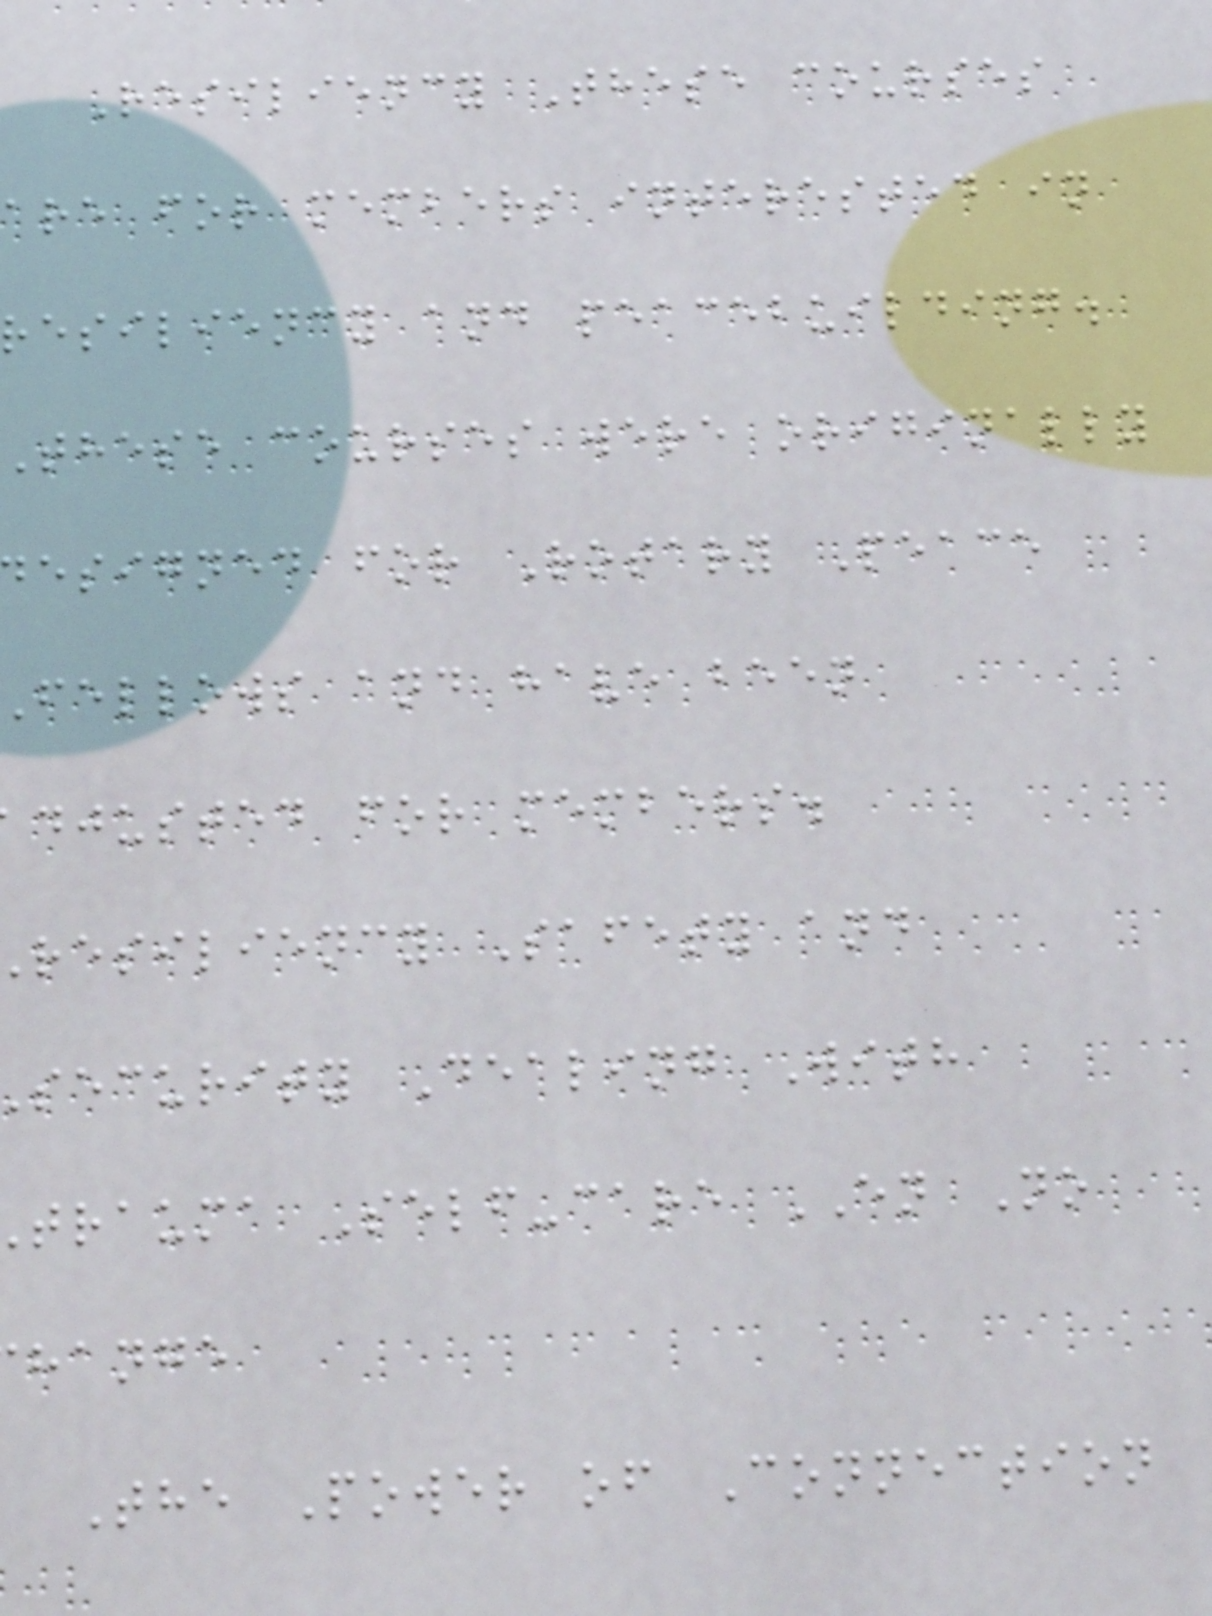Resiliency These courses
are for members interested in
resiliency and peacebuilding.
These courses were originally
esigned for Rotary Peace
fellows and have been
djusted for members.
resiliency Safety and
security Dealing With
trauma Self-care EN No
hange
The Power of Connection
